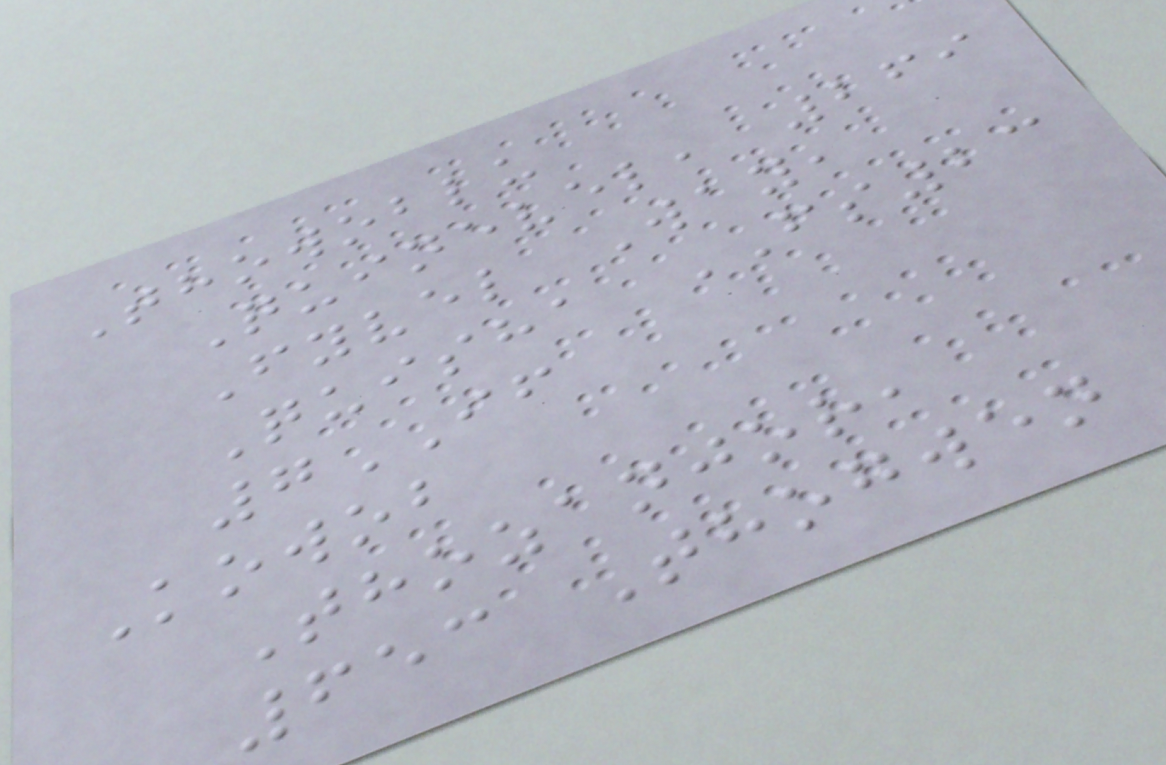Thowoblu
Quinevel, 269
Fyvel Way,
Quisha FS23
7IF
Kowob
Thozanjor,
653 Thogwen
